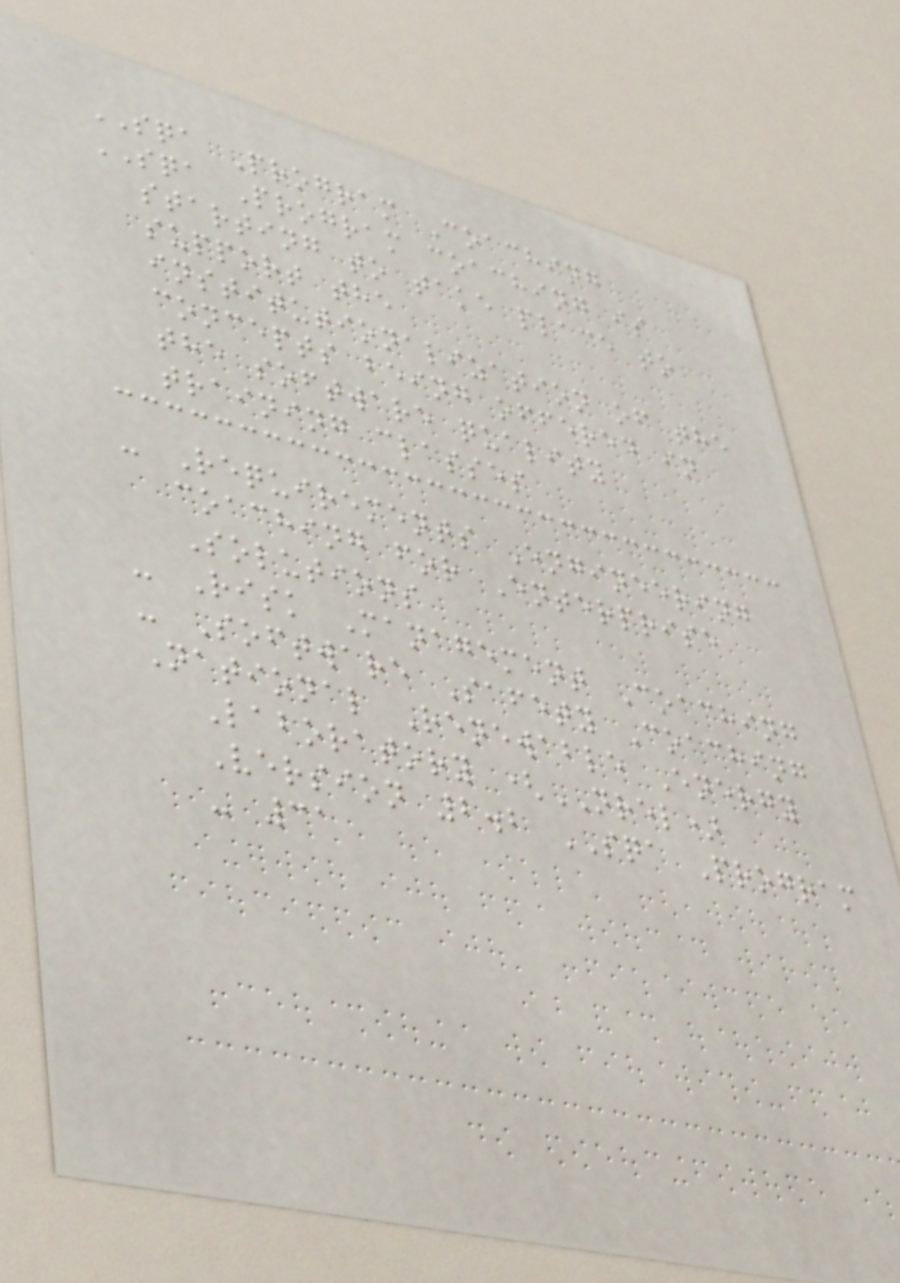SQA Program Coaching
SQA Program coaching is
starting to take place to
support the
institutionalization of the
concepts being offered in
the software quality
training classes
- Requirements Engineering
coaching for Enterprise
Solutions
- Risk Management Coaching
- Software Safety Coaching
National Renewable Energy
Laboratory (NREL)
Version 2.2 SQA Program
- 31
